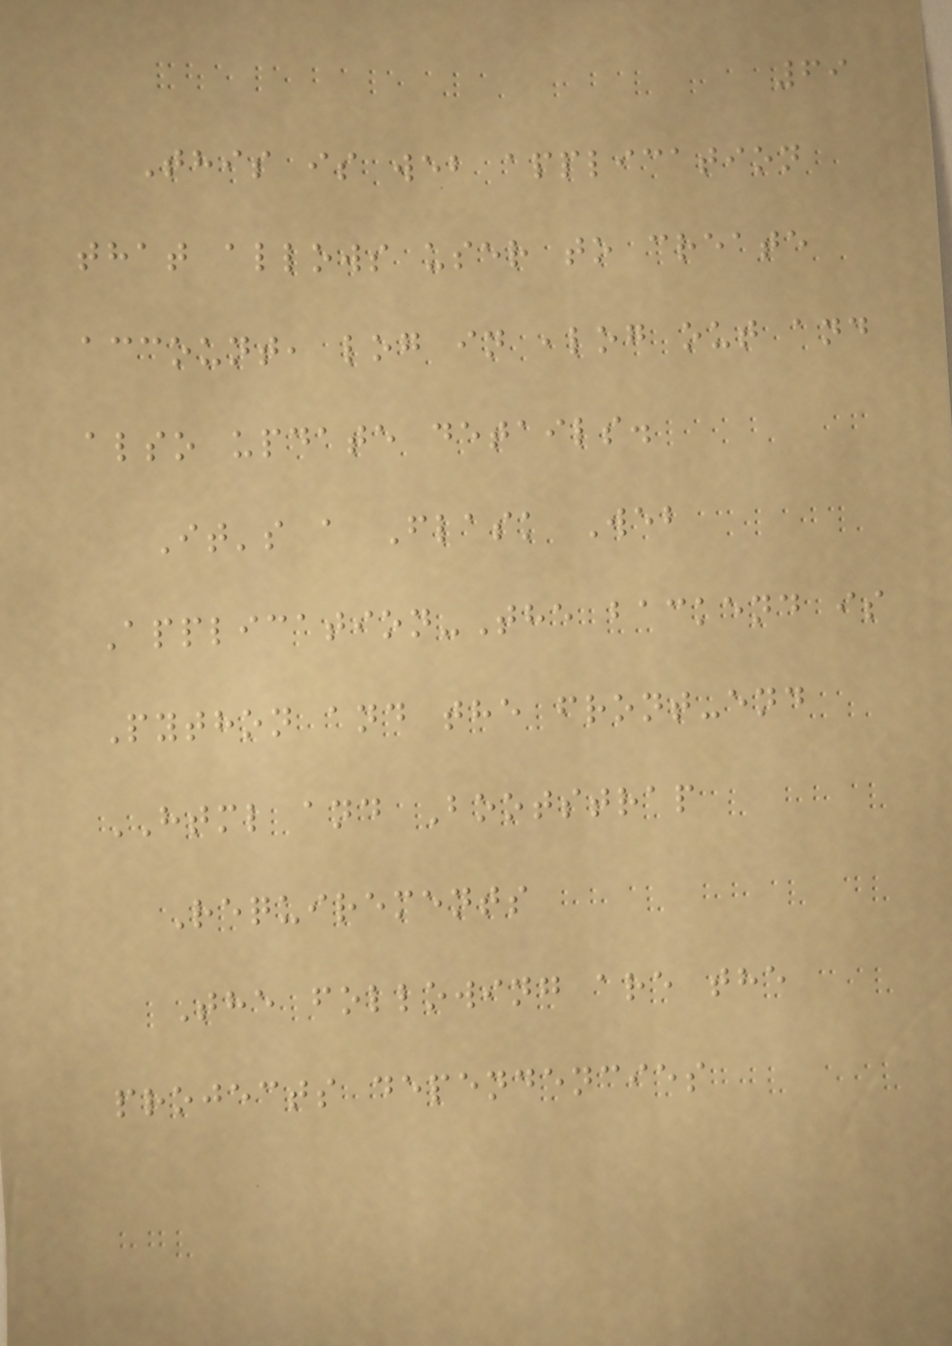69
This is web application
that allows user to create
account, log in ,log out and
also update details.
It's a Flask Web
Application-The backend is
Python and the front-end
HTML and Bootstrap
Requirements
The following are the
projects dependencies
